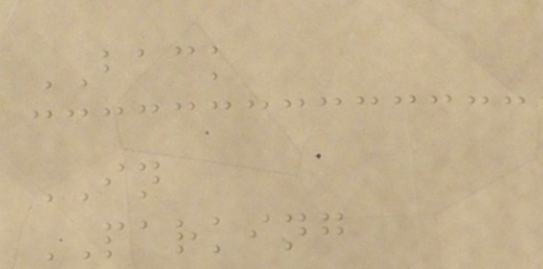BACK
IN
PARKING
